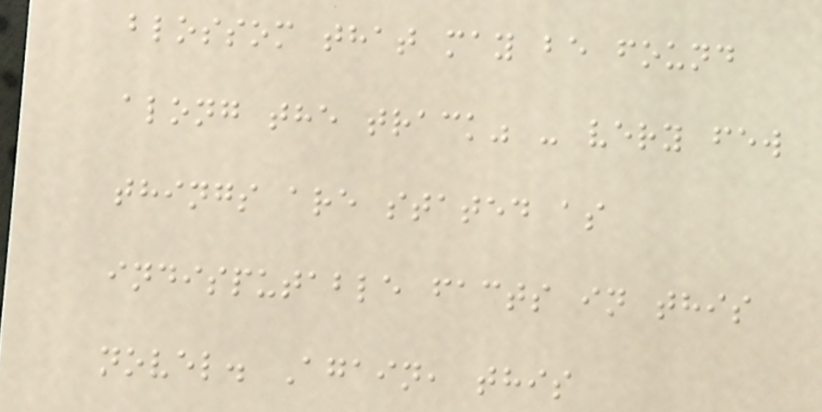blossom that may be found
along the track" - very few
things are stated as
indisputable facts in this
novel. Again, this
